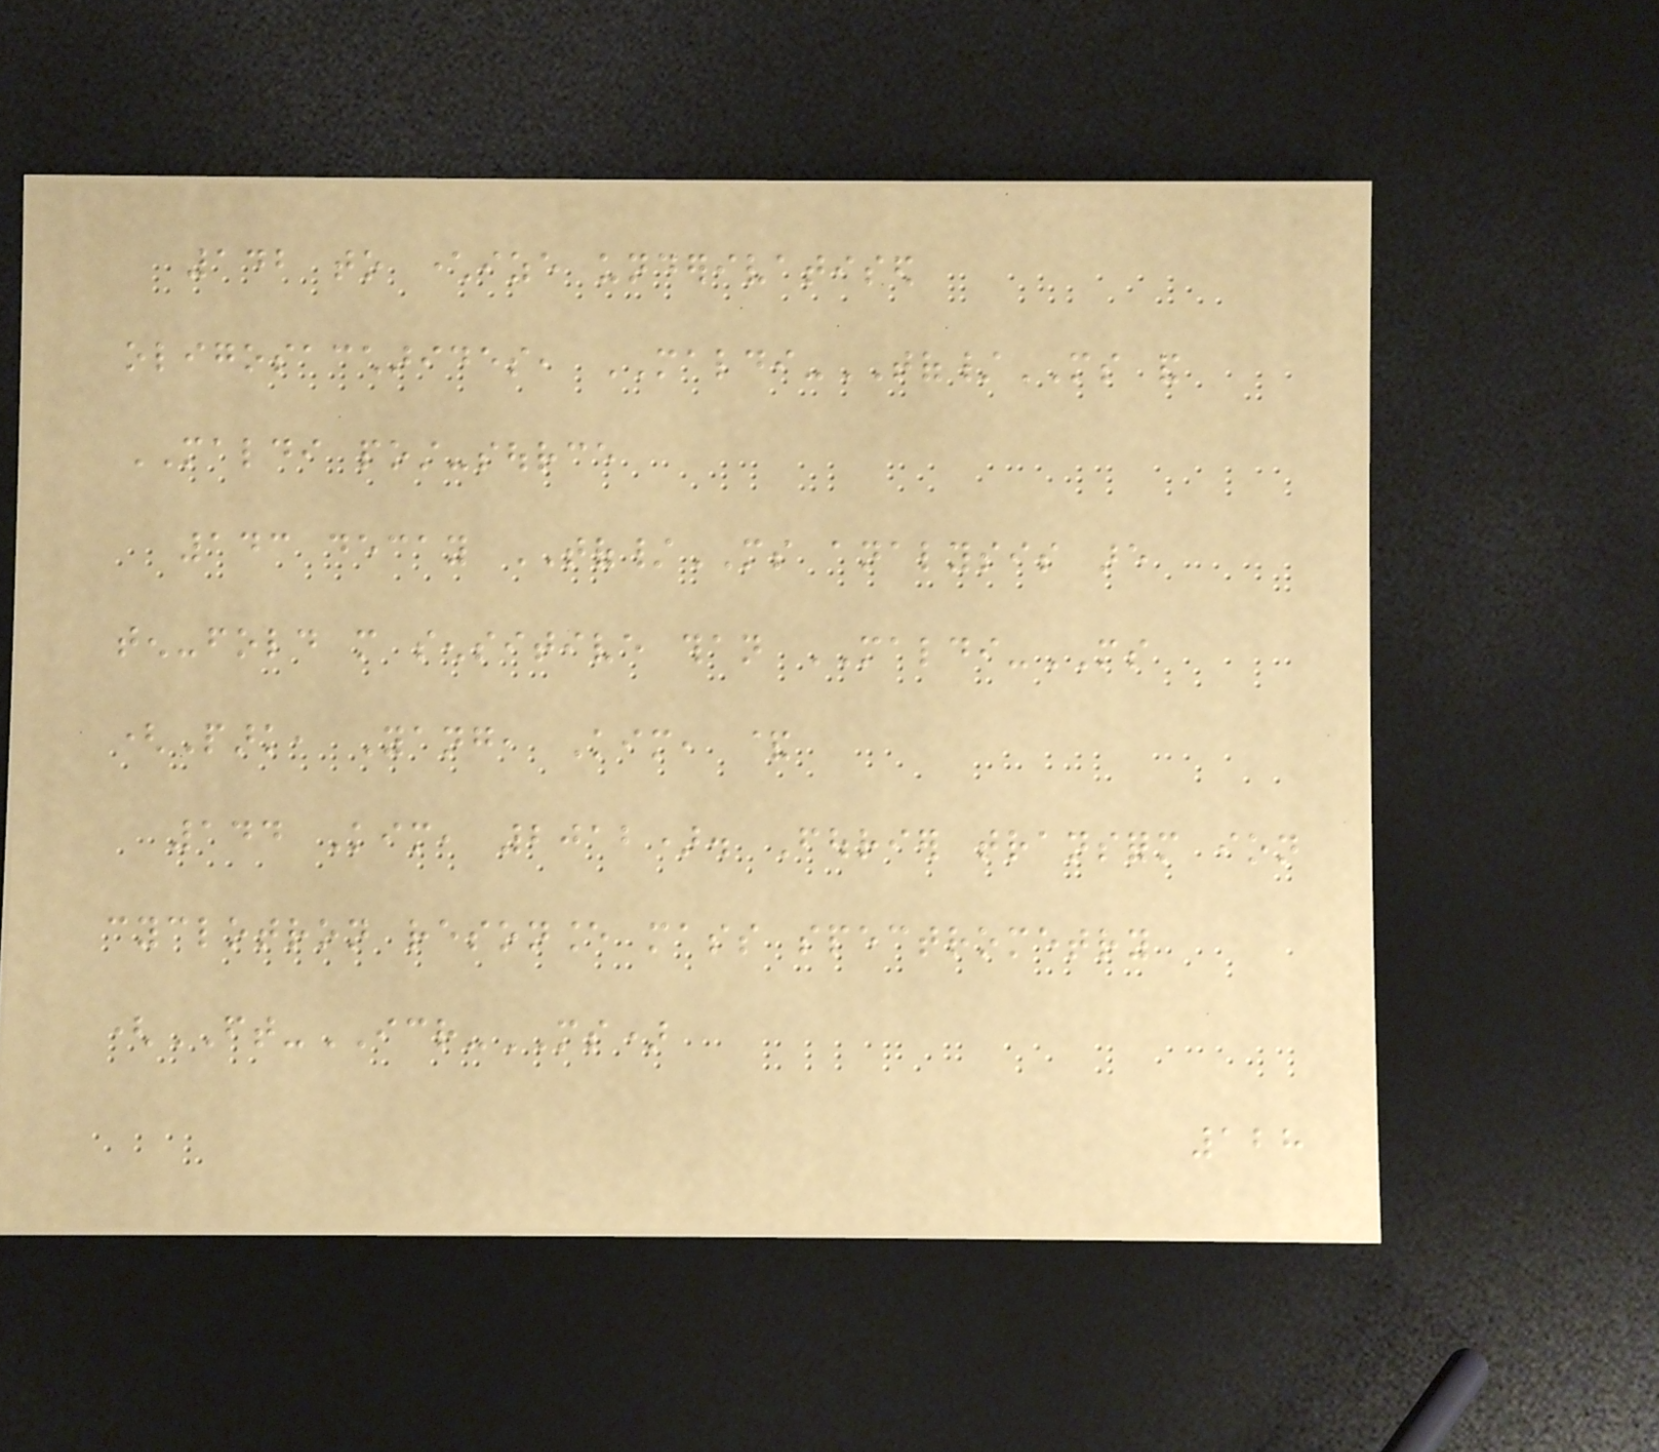142 to characterize underivatised
oligosaccharides, MALDI-TOF/MS and
MALDI post-source
143 decay TOF/MS analysis are
ten-fold more sensitive than MALDI-MS
(Park, Yang, Kim, &
144 Kim, 2012). Fourier transform ion
cyclotron resonance mass spectrometry
(FT-ICR-MS)
128
